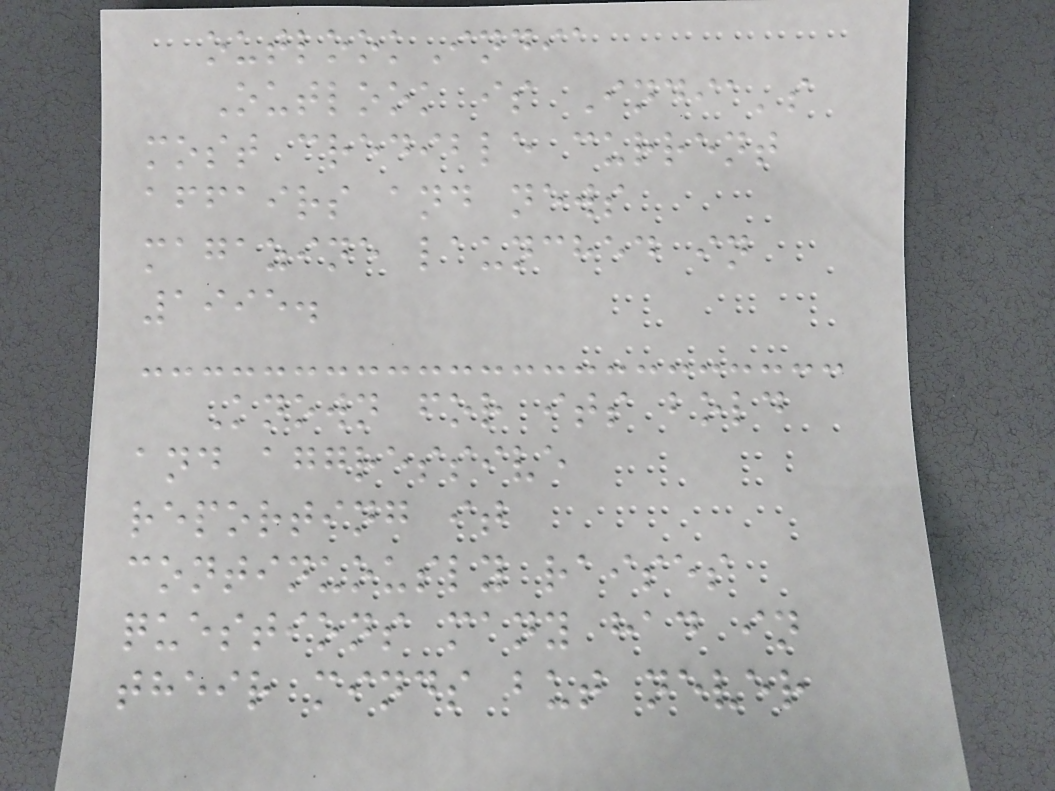outlookIndia
Outlook is India's
most credible current
affairs and news
magazine launched in
1995.
Known for its bold
and aggressive
reporting it
continuously raises
questions many had in
their minds but never
